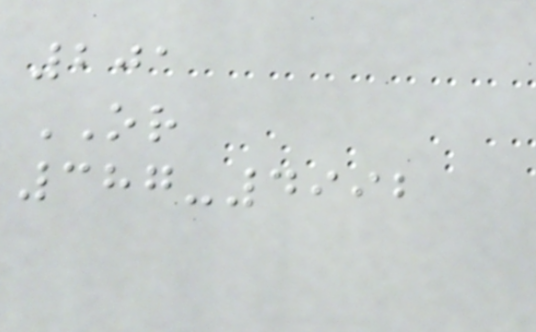201
OR
387-4992
